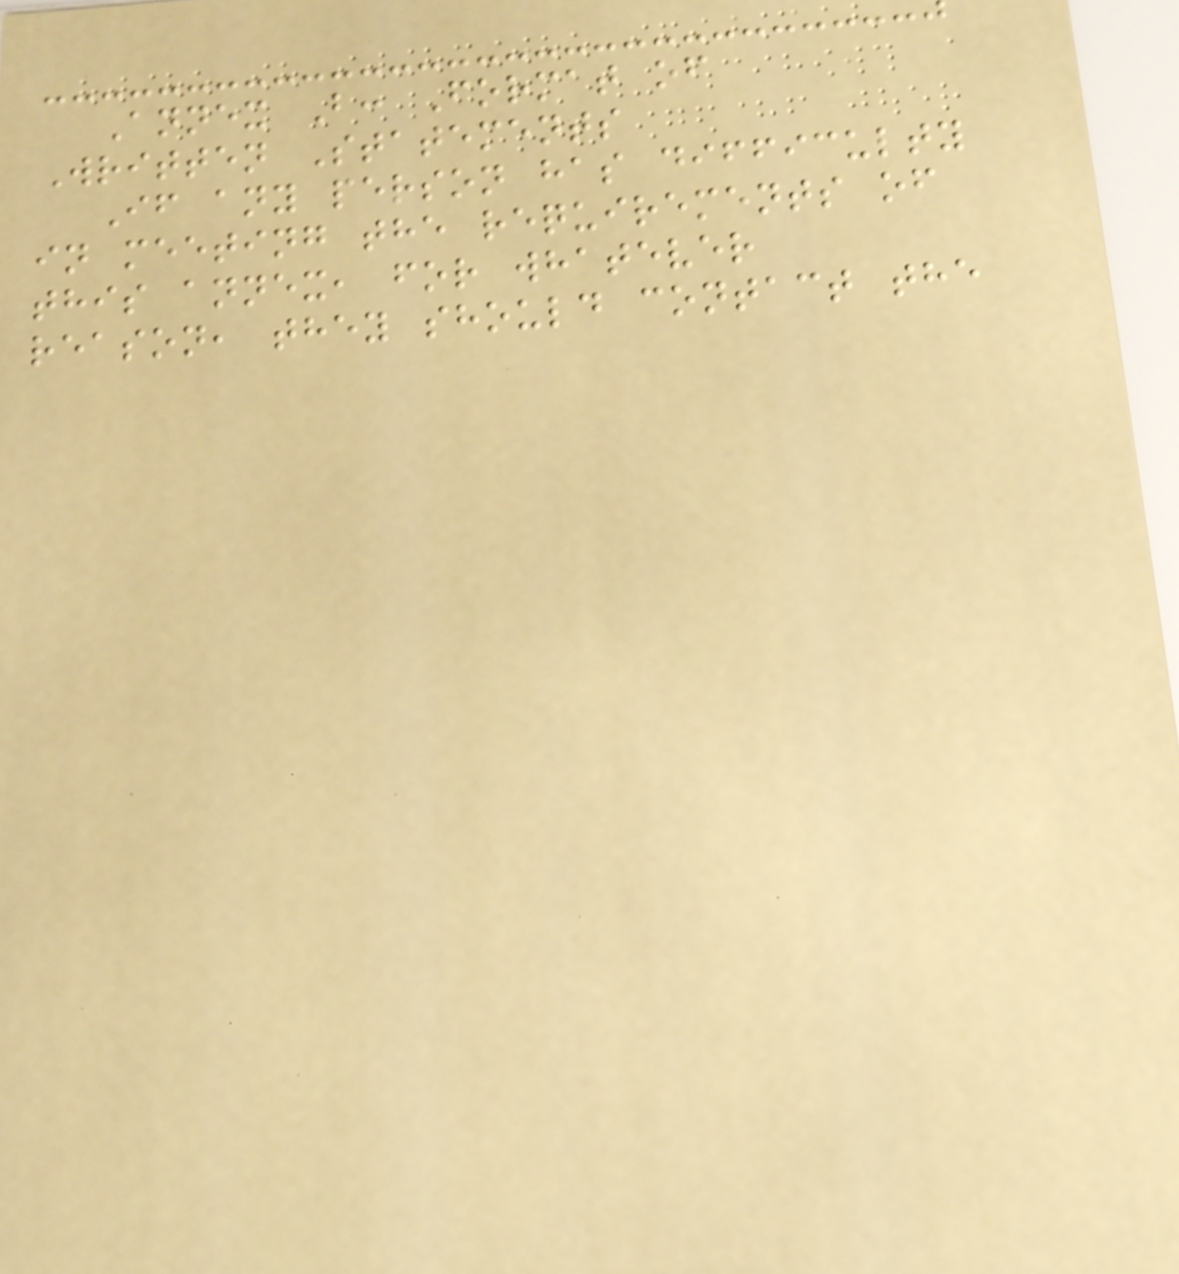Annex B: Format of
Written Statements
If any person has difficulty
in meeting the requirements of
this annex, for whatever
reason, they should contact the
